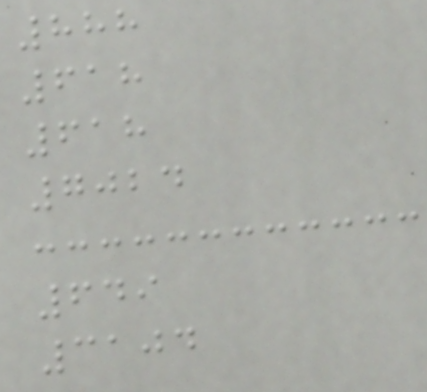888
618
618
7024
649
3104
